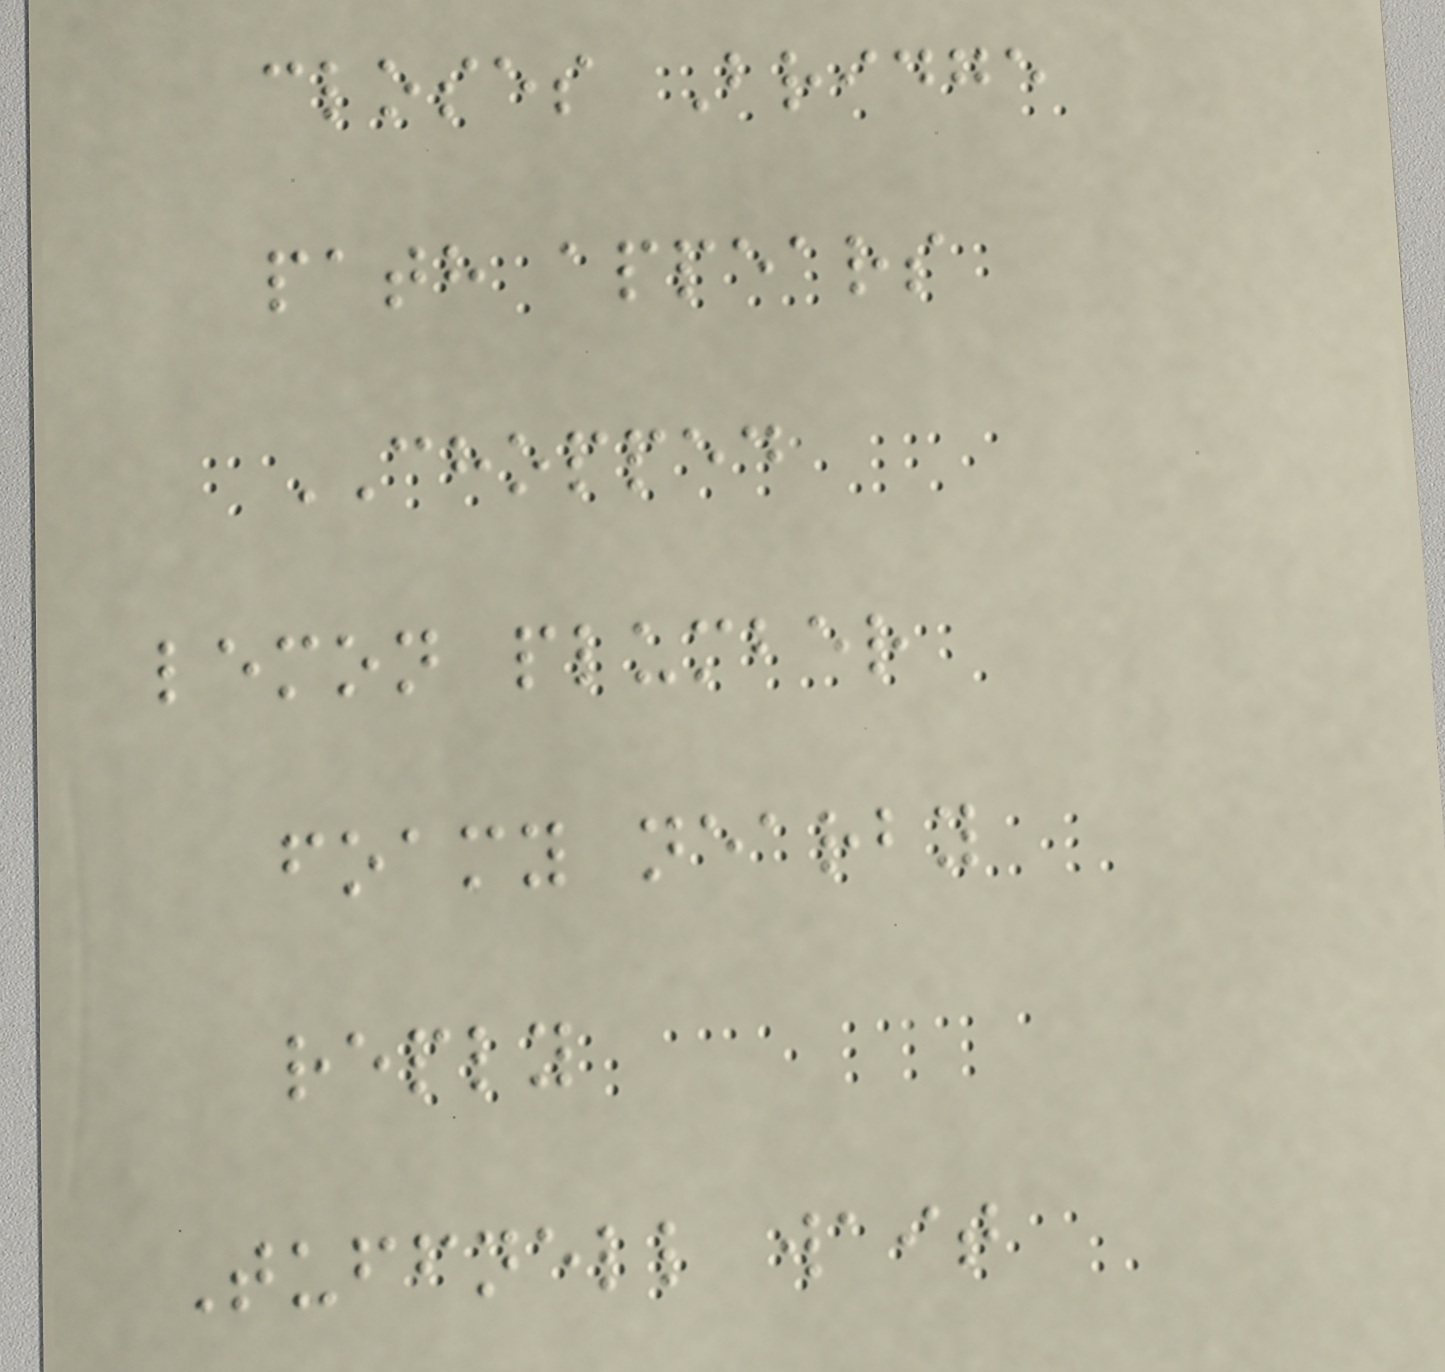closes Bridge
path appears
CHOPPED
lemon plumber
foamy nearby
reply
Tuffnell wait
